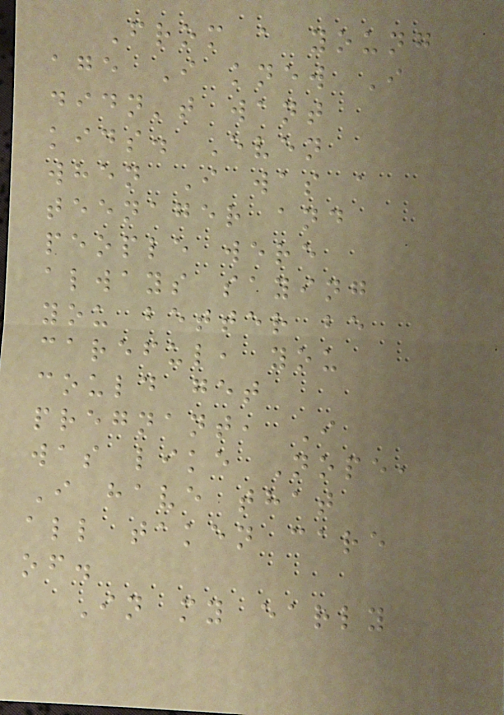From a young
age I knew I
didn't want
kids. Even
when I was a
teenager and
people were
always saying
you better be
careful, you
could get
pregnant, I
was like Nope,
I have that
all taken care
of.
In my early
